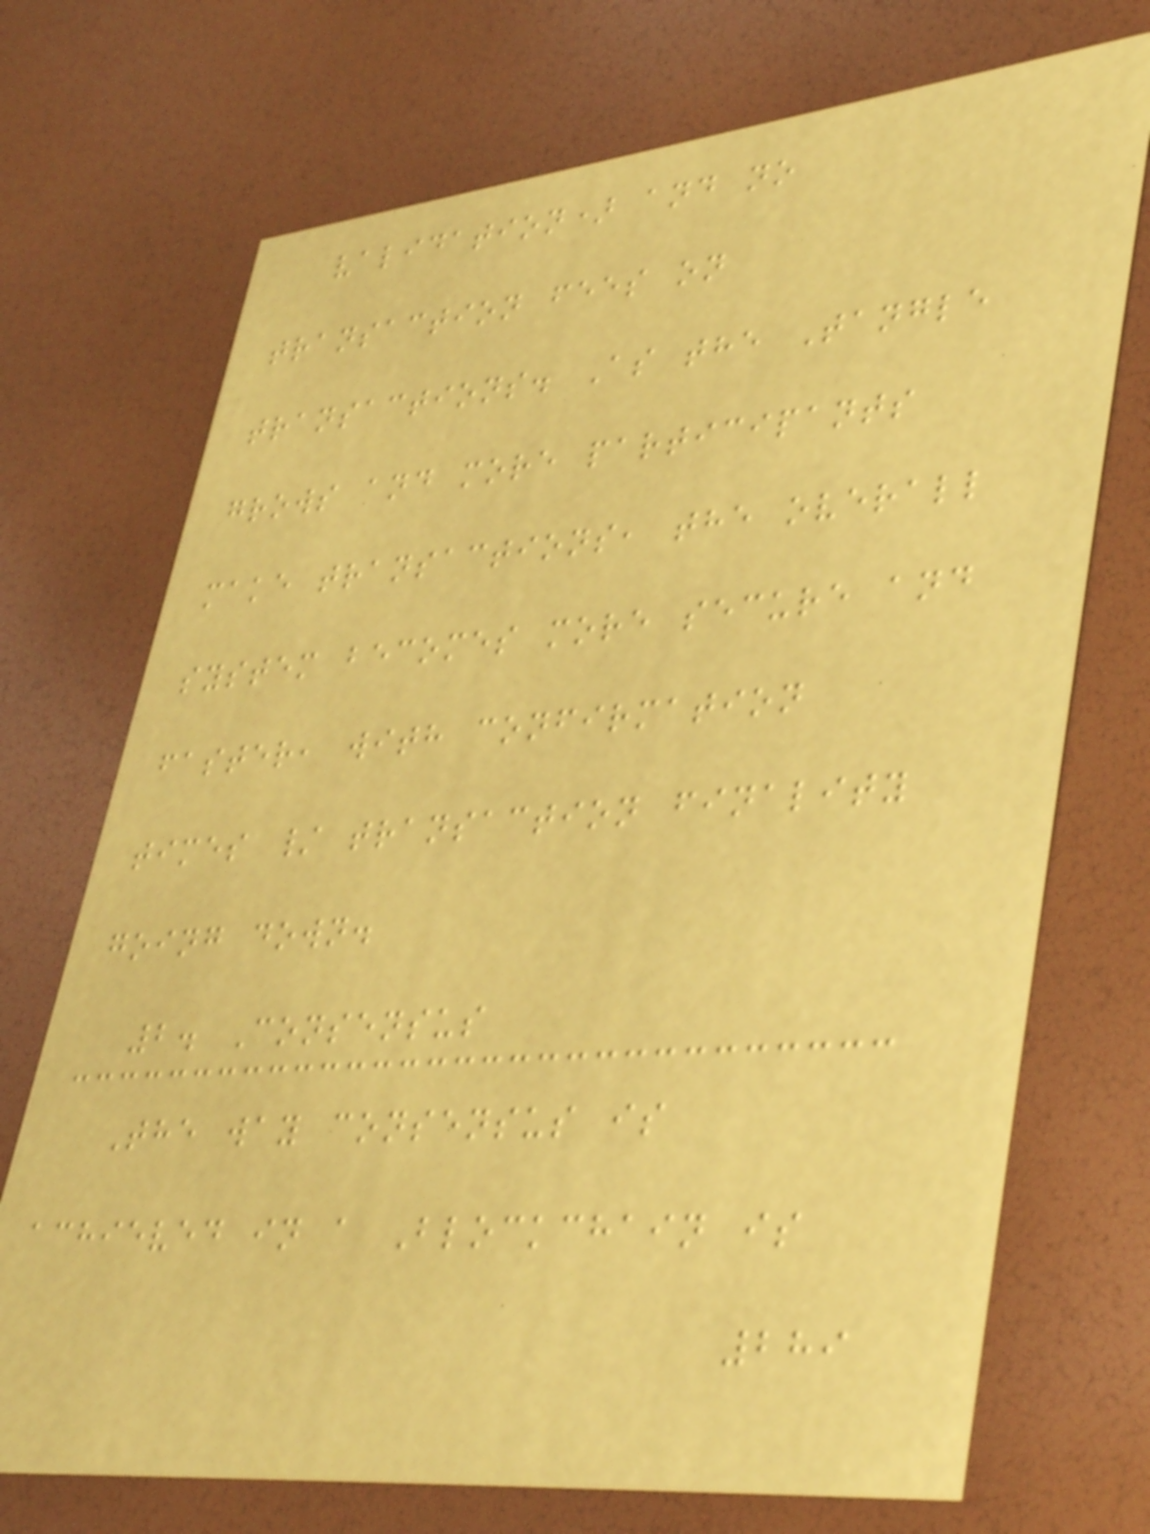validation) and no
transaction fees on
transactions. As the Tangle
grows and more participants
make transactions, the overall
system becomes more secure and
faster, with confirmation
times / transaction finality
going down.
2. Consensus
The way consensus is
achieved in a Blockchain is
289
